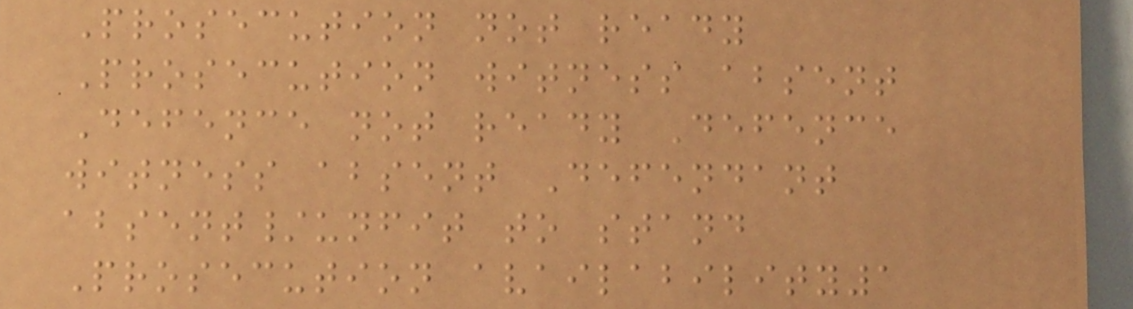Prosecution not ready
Prosecution witness absent
Defence not ready Defence
witness absent Defendant
absent/unfit to stand
Prosecution availability1
